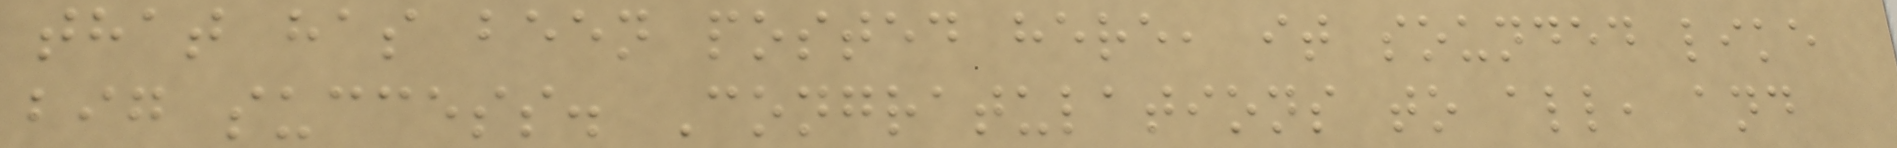that has been posted here, it sounded like
big success. Congratulations to all, and
